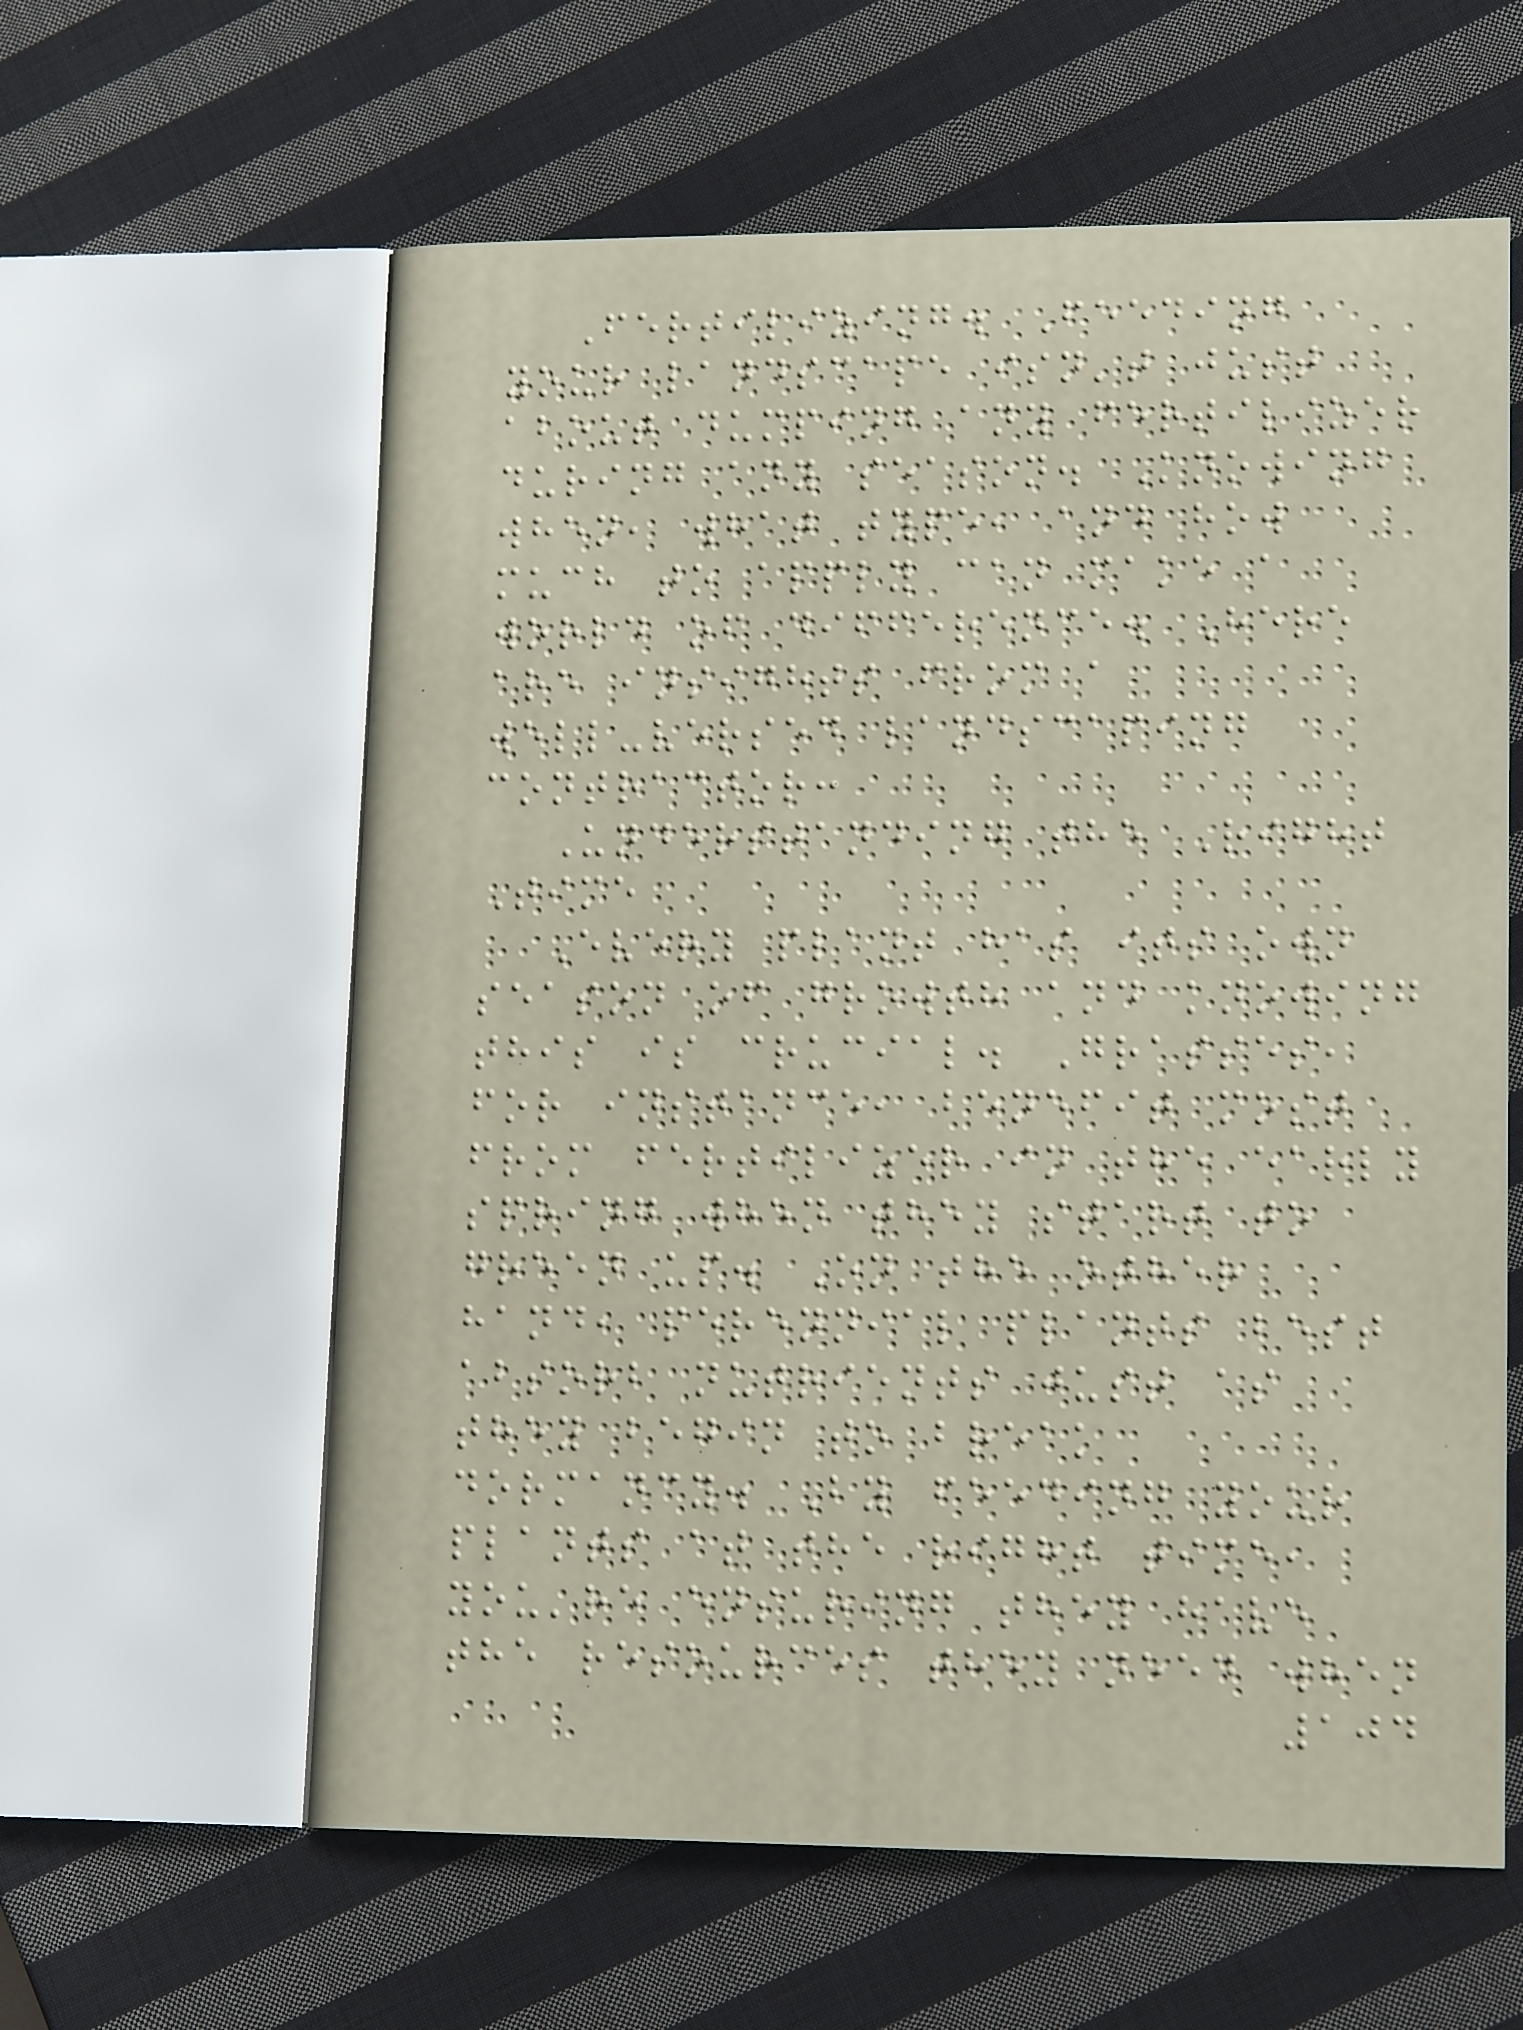Fertilizing. Feeding
your landscape isn't just
about dumping any fertilizer
during any season. Knowing
when, what type, and how
much to apply can make a
world of difference. Here
are insights from a
well-versed landscaping
contractor:
Understanding the Right
Time
Every plant has its own
season of growth and knowing
this is crucial. Grasses,
for instance, benefit most
from fertilizer in the early
spring when they start to
green up. On the other
hand, perennial plants best
absorb nutrients just as
they begin to break
dormancy. By feeding your
plants at the right time,
you're ensuring they have
the resources they need when
104
